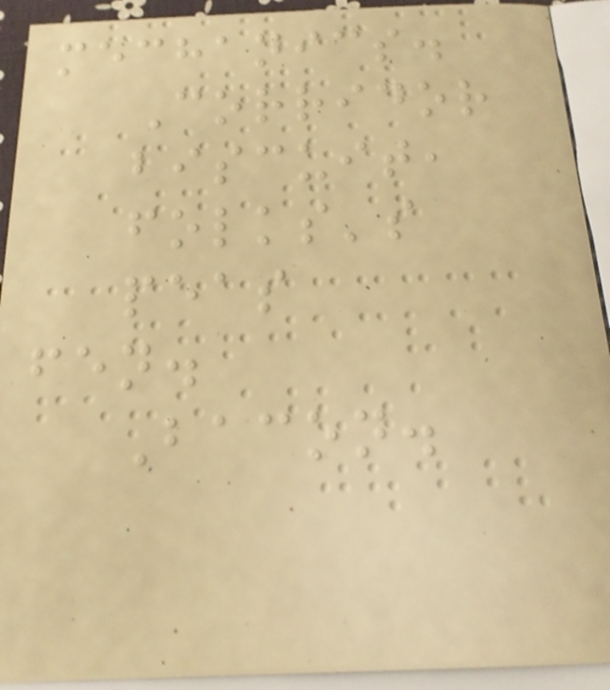mechanics.
Corridor
biscuit,
folks's
peas
fen.
Bacon.
